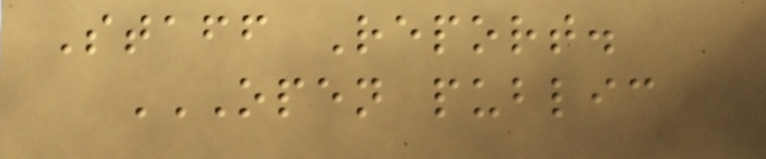Staff Report.
OPEN PUBLIC
